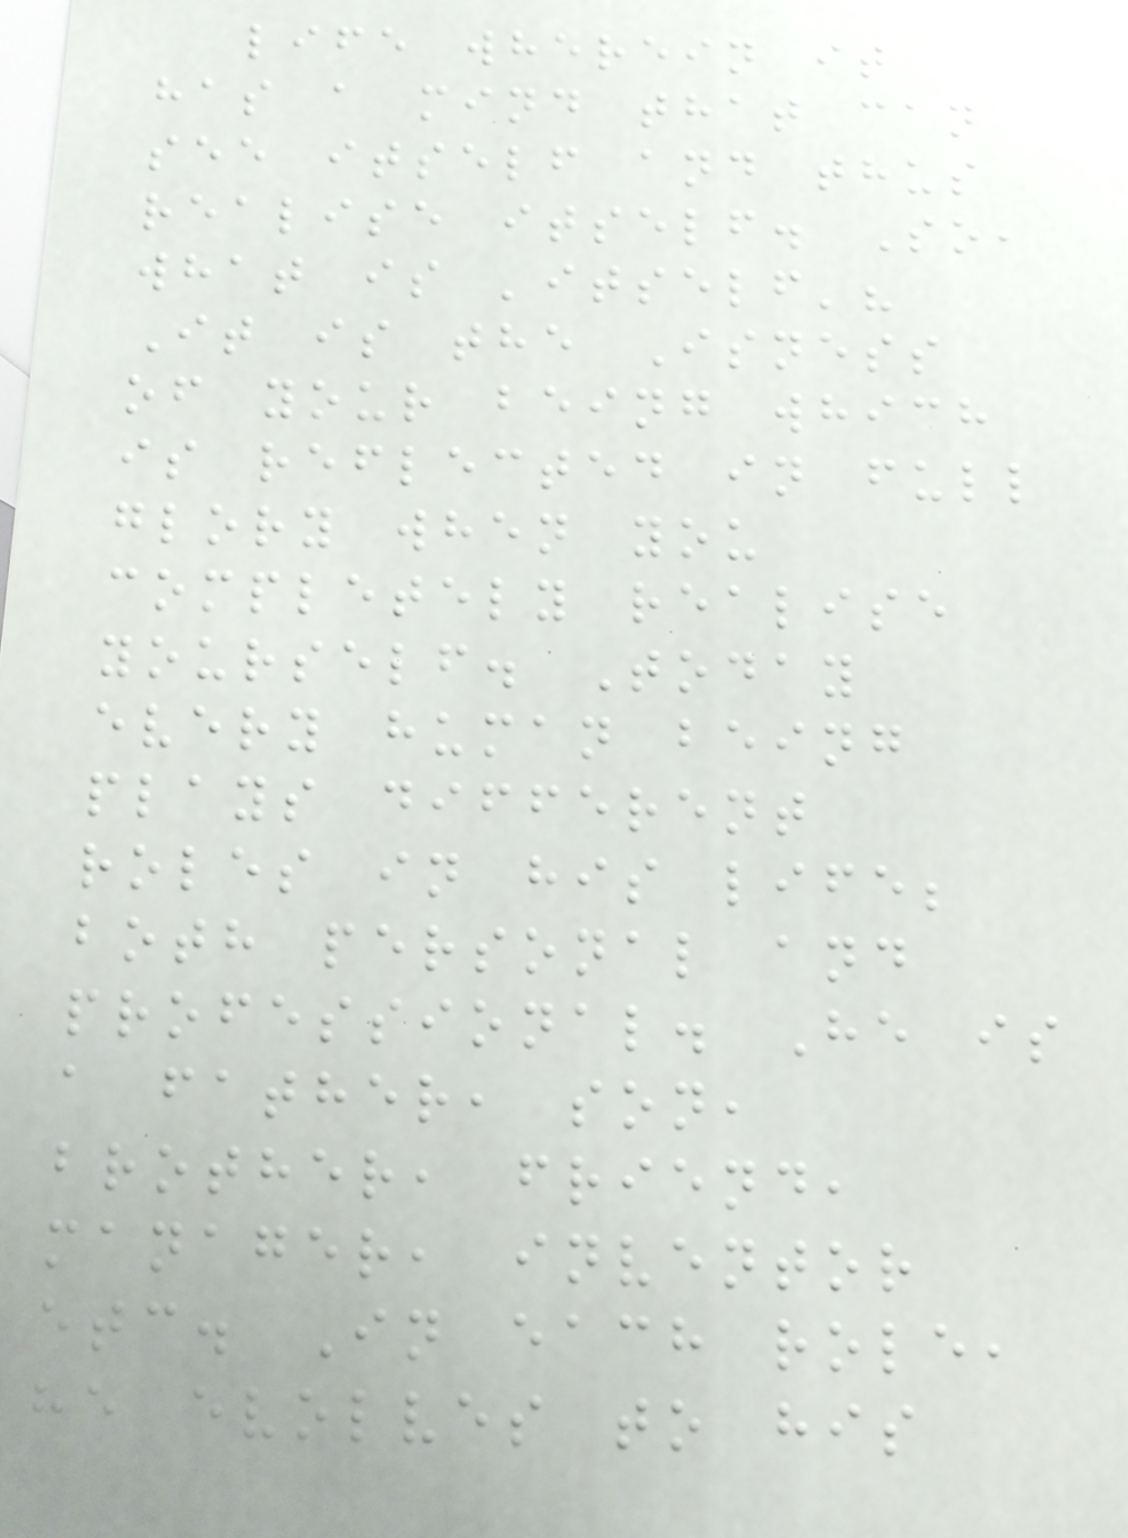life wherein it
has a mind that can
see itself and thus
realise itself. So,
what is 'itself'?
It is the Isness
of your being which
is reflected in full
glory when you
completely realise
yourself. Today
every human being
plays different
roles in his life;
both personal and
professional. He is
a father, son,
brother, friend,
manager, inventor
etc. In each role,
he evolves to his
